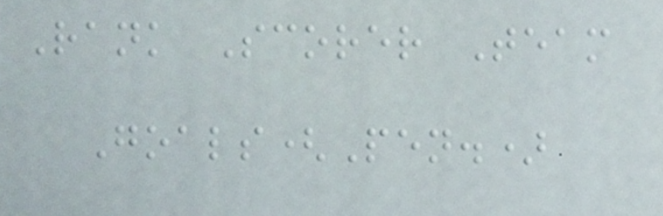Rank Scorer Team
Goals(Pen.)
